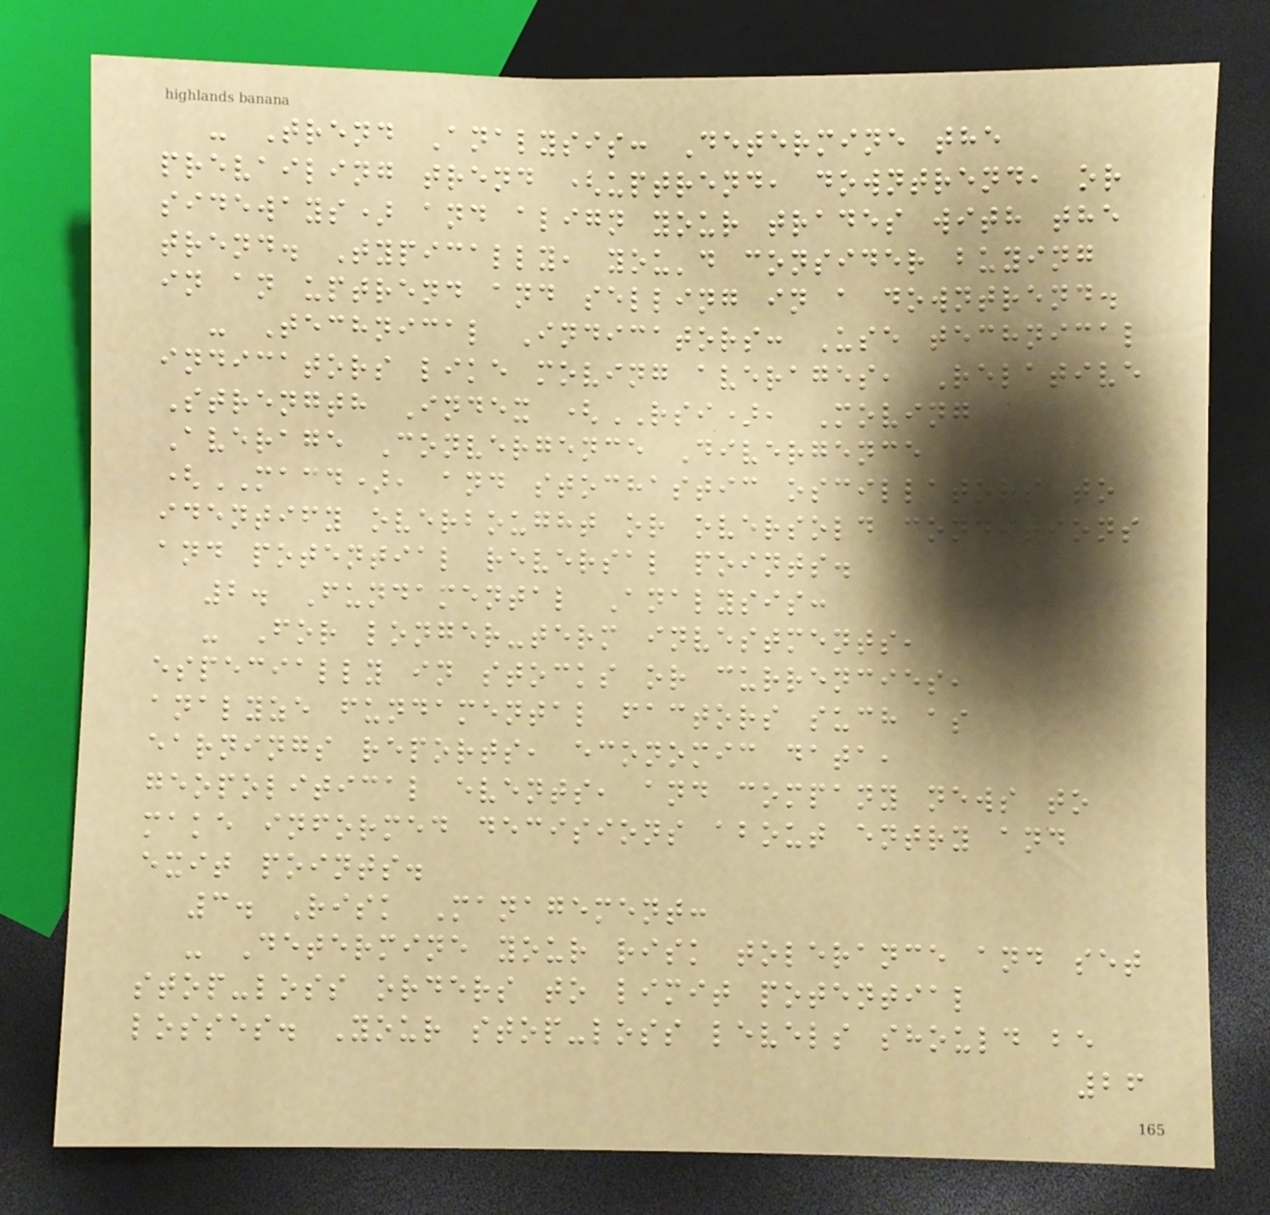- Trend Analysis: Determine the
prevailing trend (uptrend, downtrend, or
sideways) and align your trades with the
trend. Typically, you'd consider buying
in an uptrend and selling in a downtrend.
- Technical Indicators: Use technical
indicators like moving averages, Relative
Strength Index (RSI), Moving
Average Convergence Divergence
(MACD), and stochastic oscillators to
identify overbought or oversold conditions
and potential reversal points.
2. Fundamental Analysis:
- For longer-term investments,
especially in stocks or currencies,
analyze fundamental factors such as
earnings reports, economic data,
geopolitical events, and company news to
make informed decisions about entry and
exit points.
3. Risk Management:
- Determine your risk tolerance and set
stop-loss orders to limit potential
losses. Your stop-loss levels should be
26
